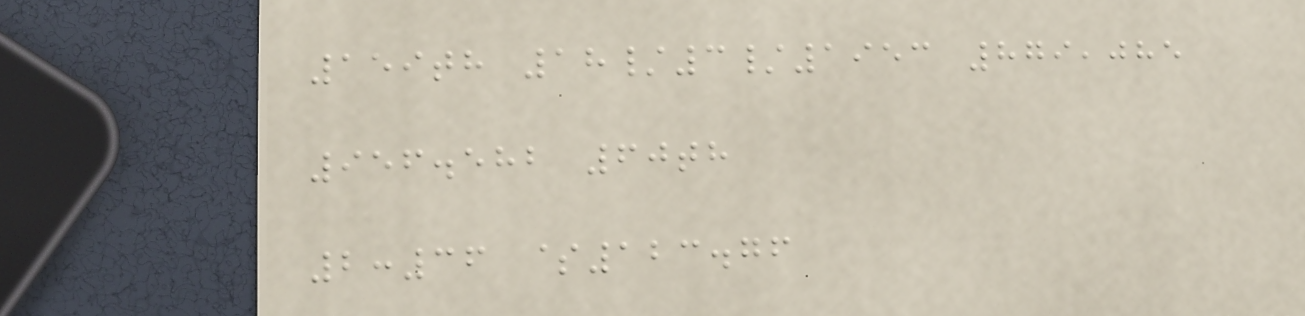159th 18/3/1953 879,085
956.582 60th
2:36 $123.76
